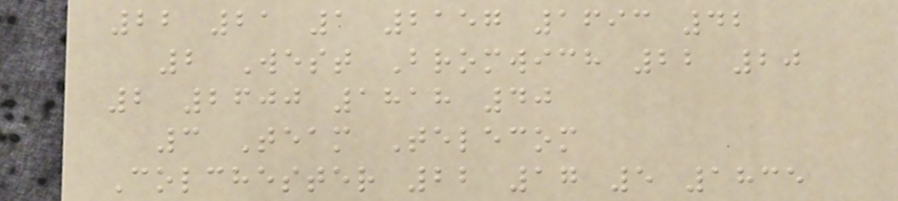22 21 1 2157 1693 42
2 West Bromwich 22 20
2 2600 1818 40
3 Team Telecom
Colchester 22 17 5 1835
